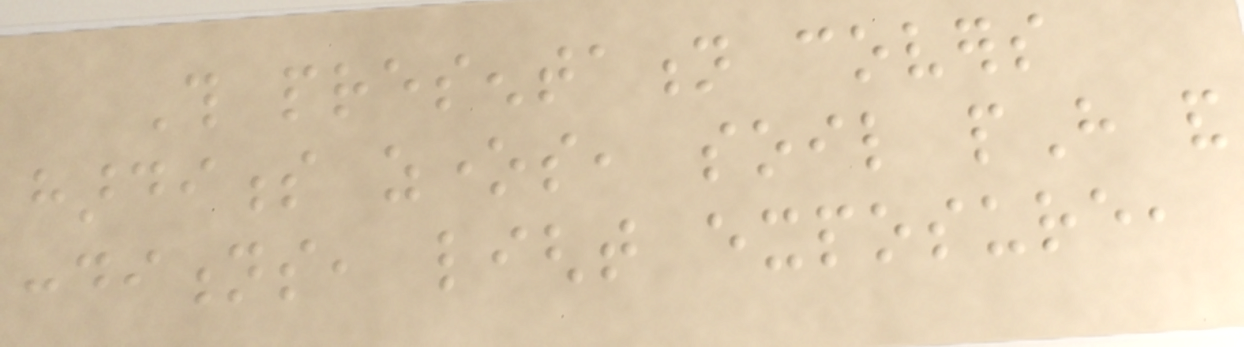This presentation covers
hardiness zones, soil pH and
conditions, light exposure,
